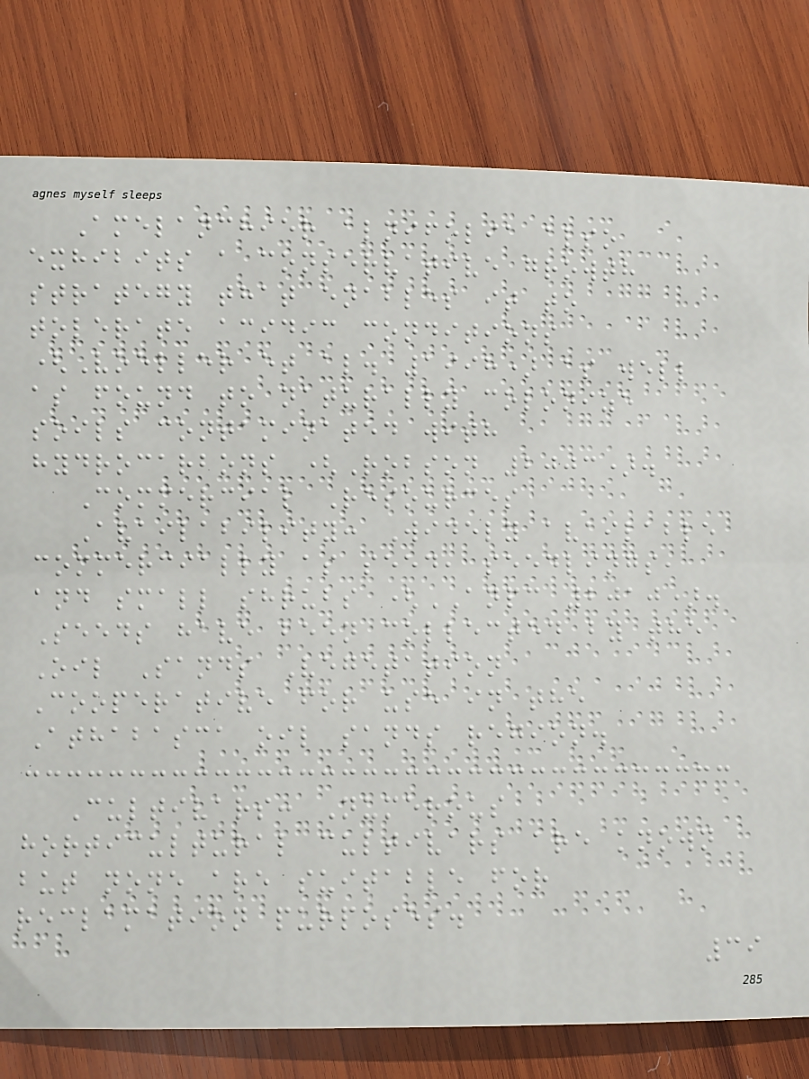Amelanchier alnifolia also
exhibits a conservative growth
strategy that enables it to
tolerate acidic conditions
(Voeller et al. 1998) as well
as found to naturally colonize
soils contaminated with
hydrocarbons (Robson 2003).
Commercial Resources
Availability: Widely available
commercially as seed, seedlings,
and small shrubs (ANPC 2010).
Seeds have been collected by the
Oil Sands Vegetation
Cooperative for use in the
Athabasca oil sands region.
Cultivars: Numerous
horticultural cultivars are known
but none are suitable for
reclamation purposes.
39
